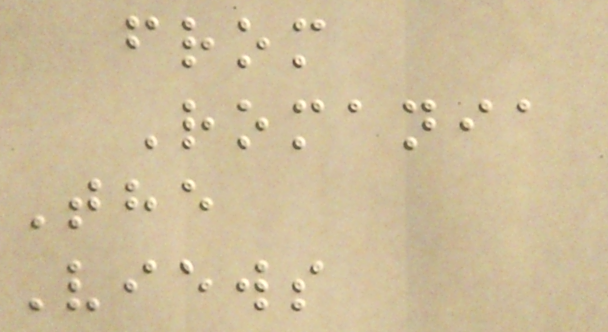from
Romania
The
Views
